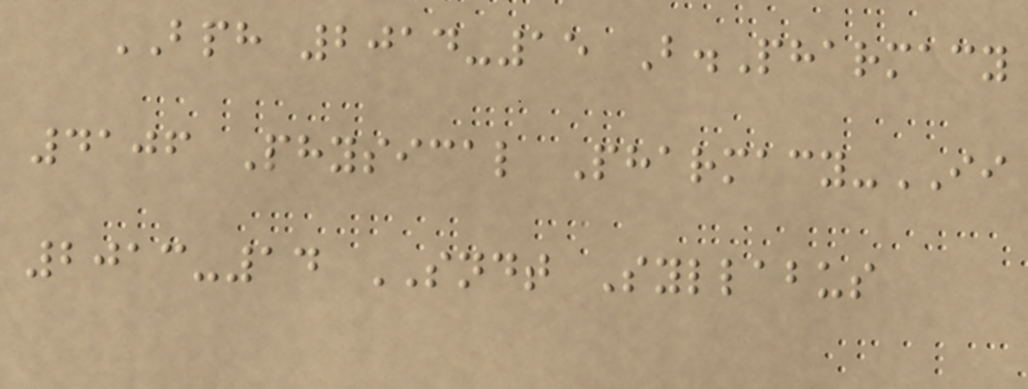BPH 2014-15 B.Pharmacy
4106 Physical Pharmacy-II
2013-14 SNDT Syllabus
